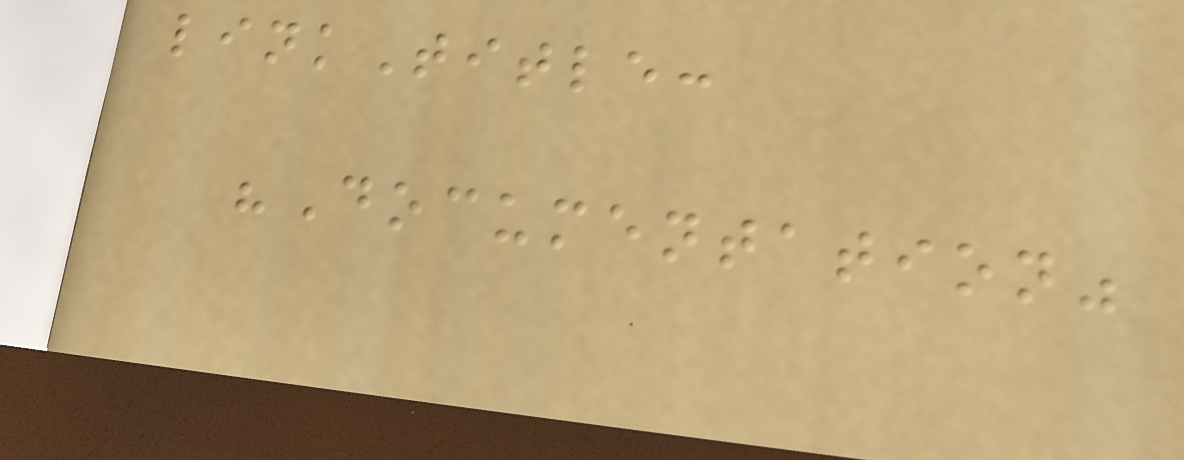linkTitle:
"Documentation"
